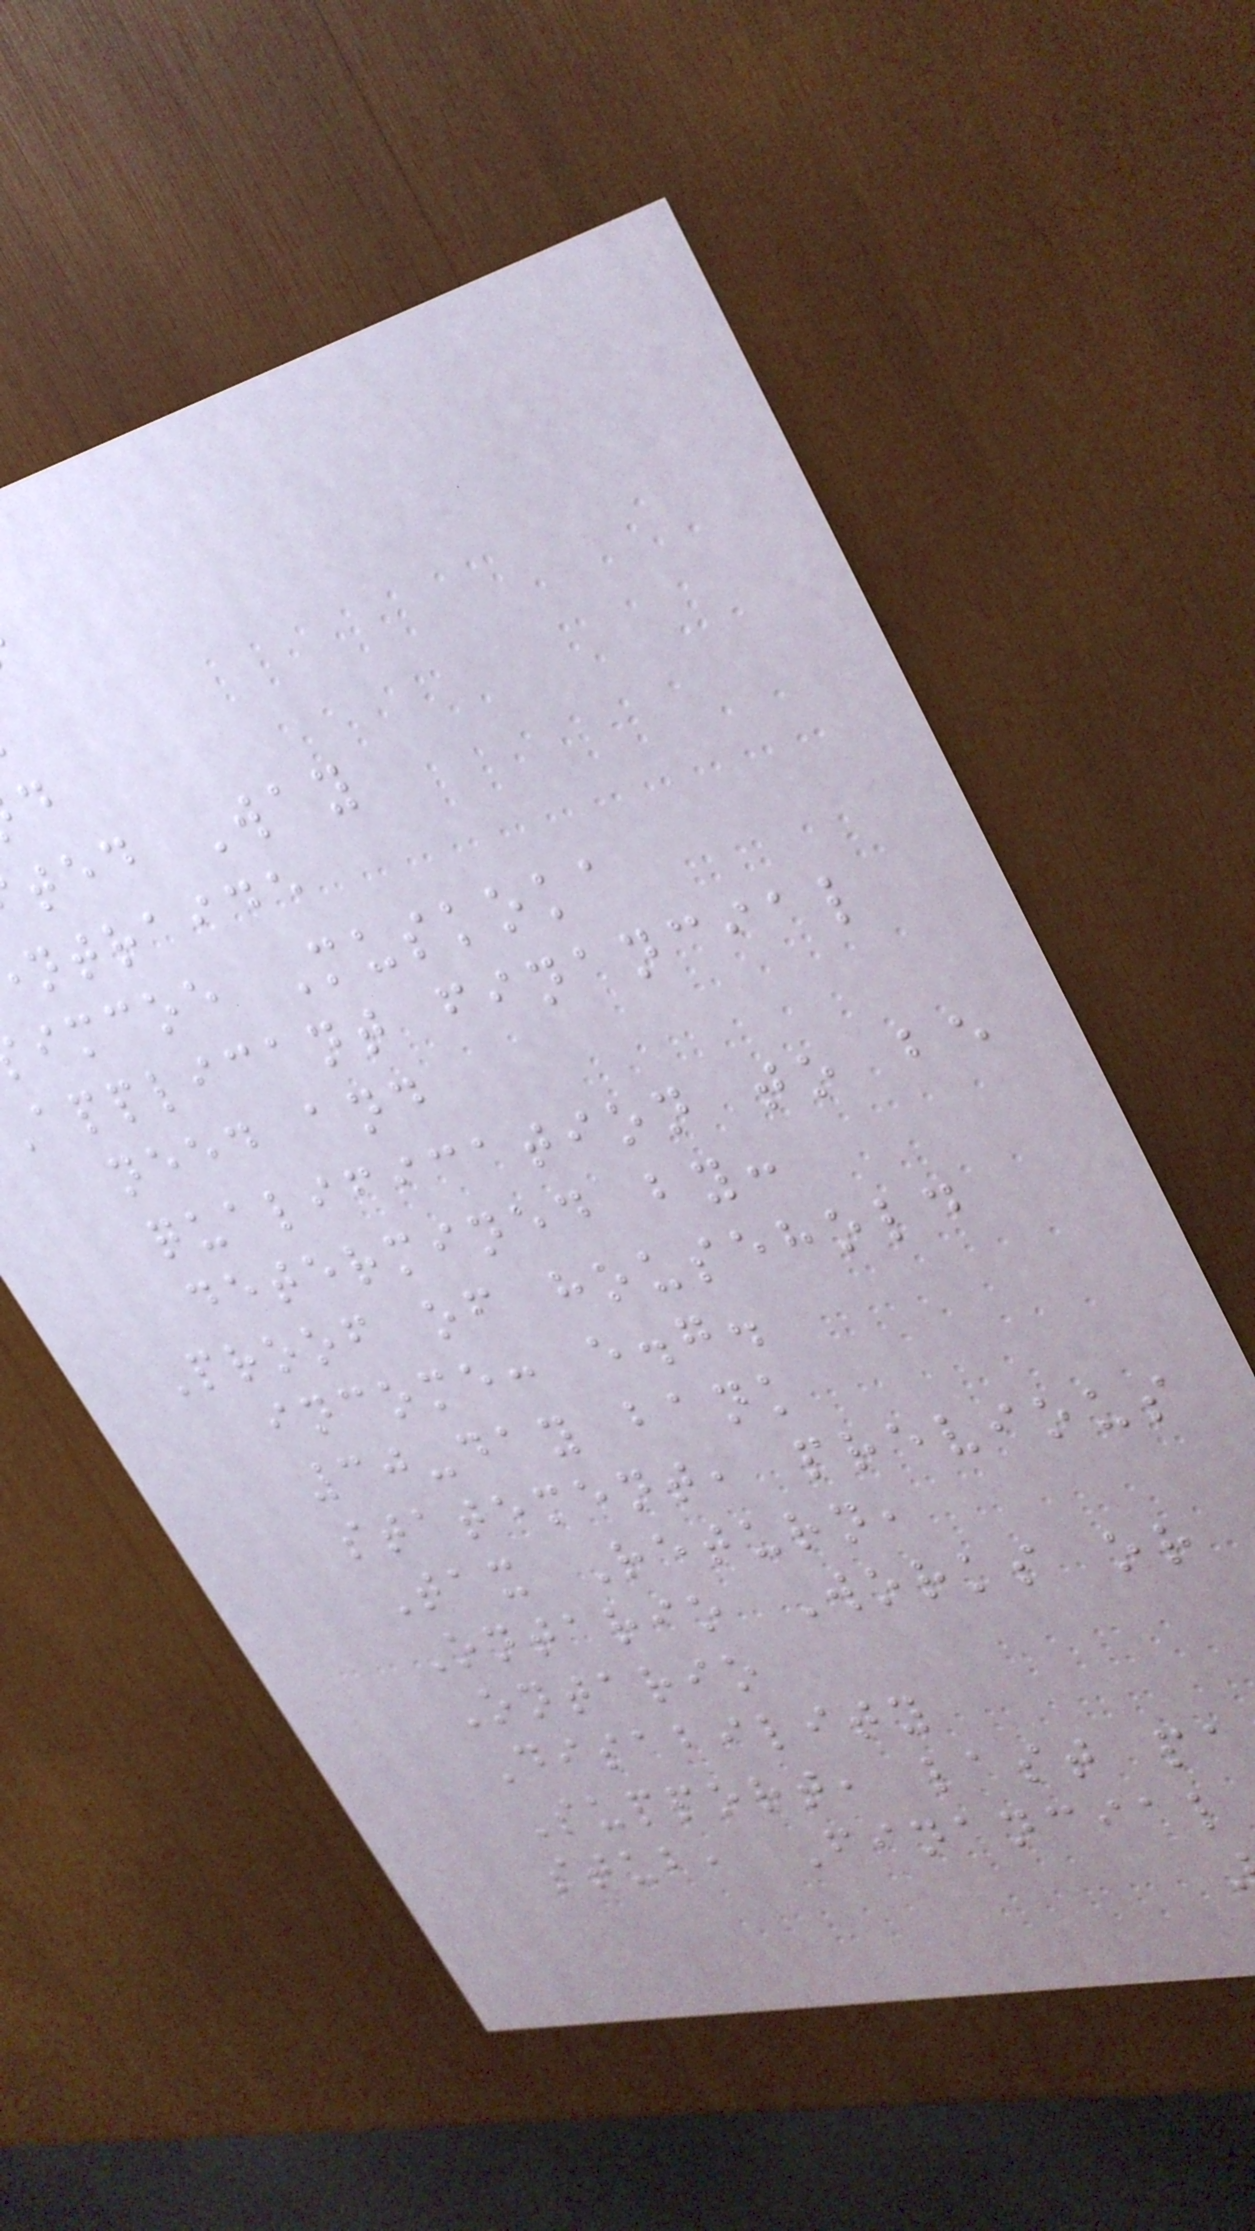ted Way
ntraide
imcoe Muskoka
applicant financial
need and
qualification to be
determined by:
Proof of household
income: e.g.
30-day bank
statement, previous
Tax Return,
Ontario Works or
Ontario
Disability
Support, last pa
stub, Financial
